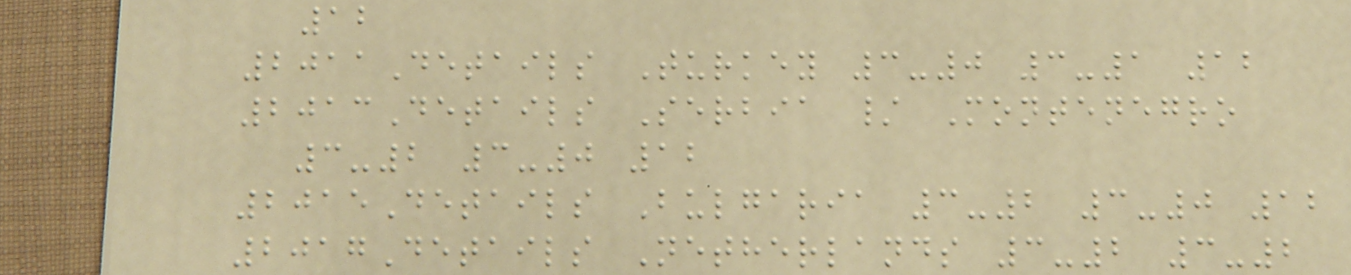12
2011Details Turkey 3-0 3-1 12
2013Details Serbia / Montenegro
3-2 3-0 12
2015Details Bulgaria 3-2 3-0 12
2017Details Netherlands 3-2 3-2
